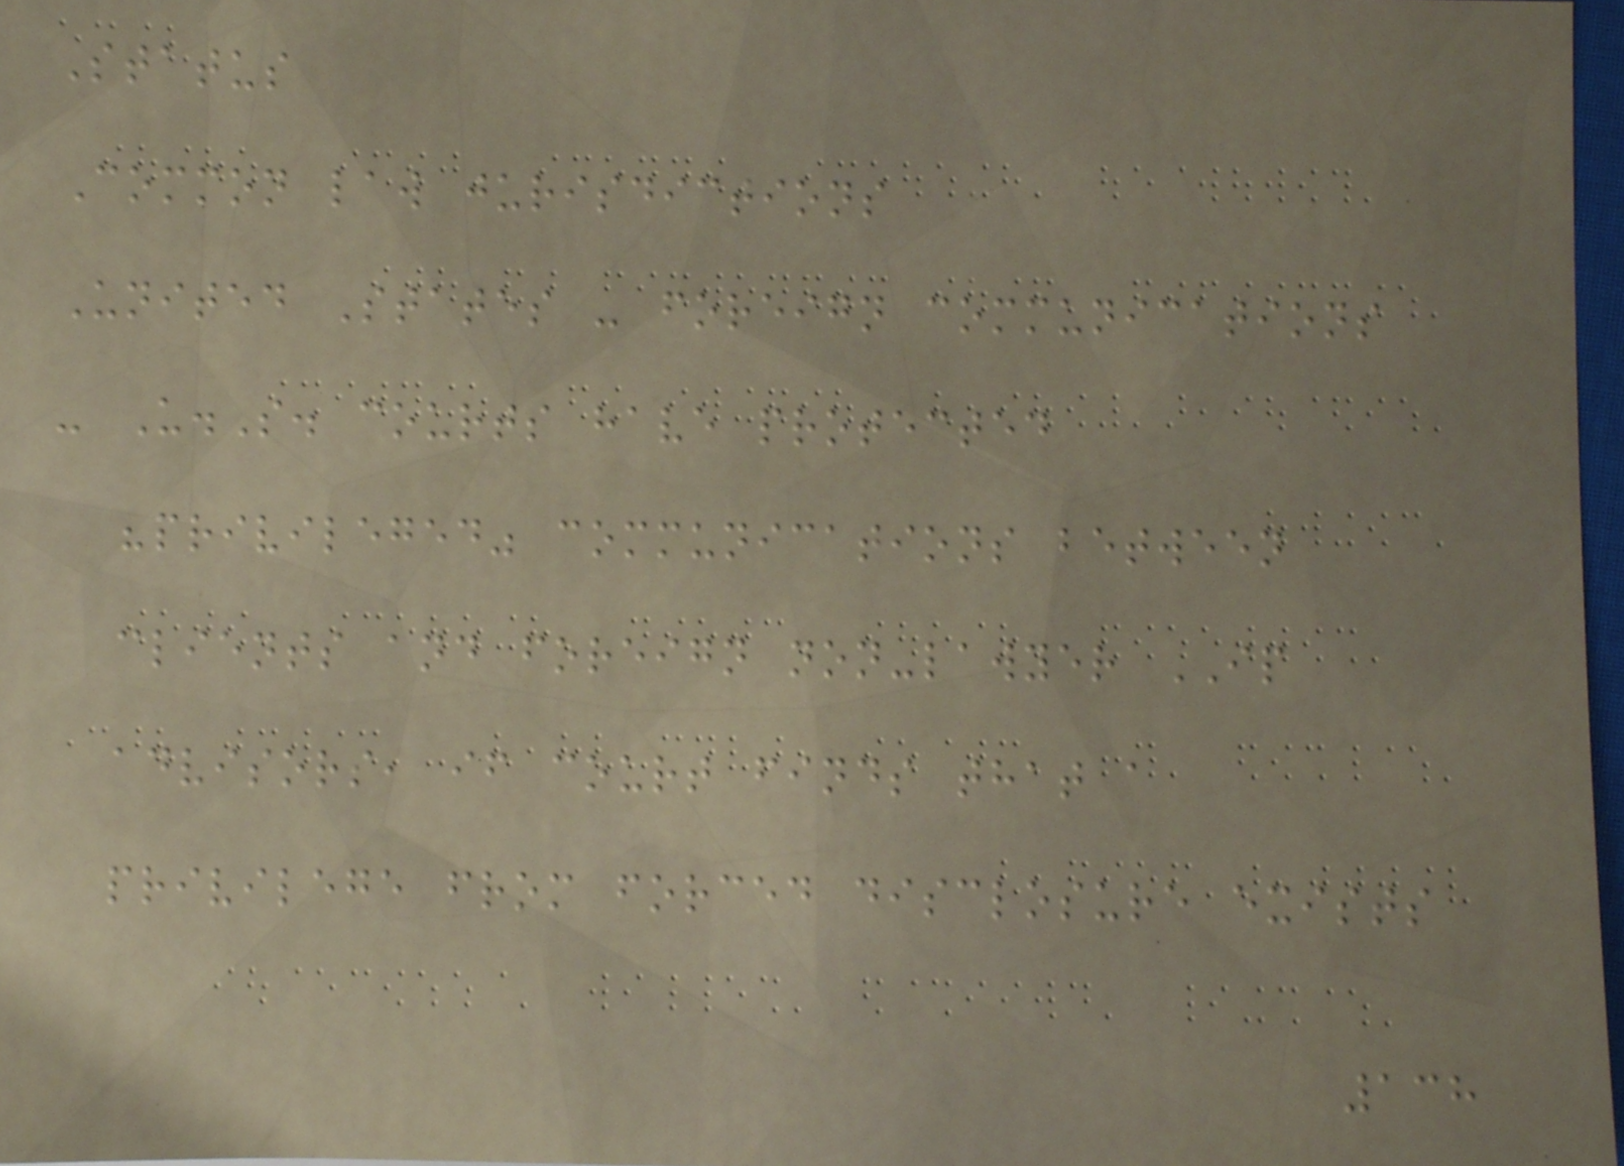Status
Common law jurisdictions
United States - foreign communications
- U.S. courts have protected
"privileged" communications between
clients and foreign non-lawyer IP
advisors, if court finds that a
privilege from forced disclosure exists
138
